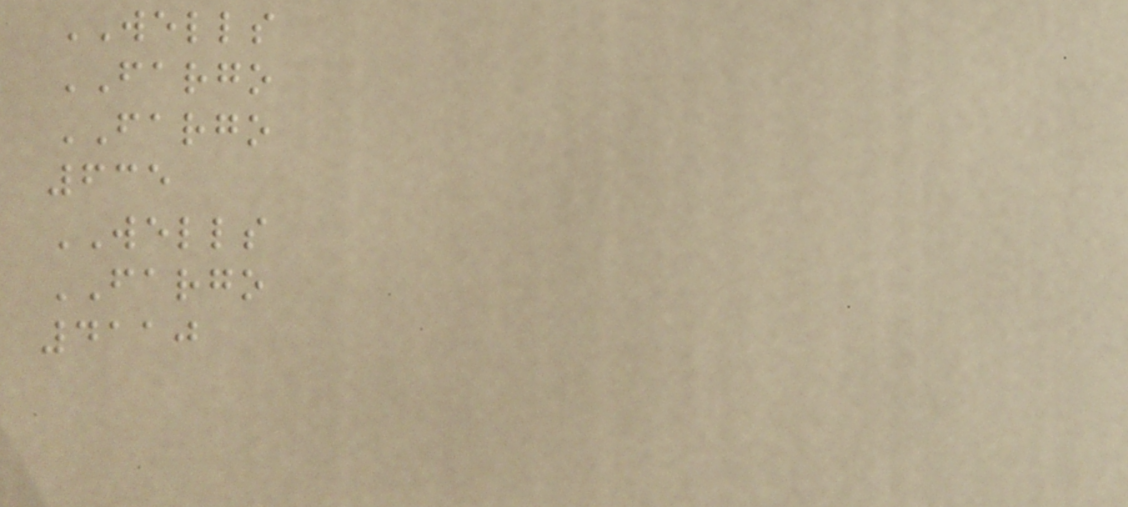WELLS
FARGO
FARGO
635
WELLS
FARGO
4110
